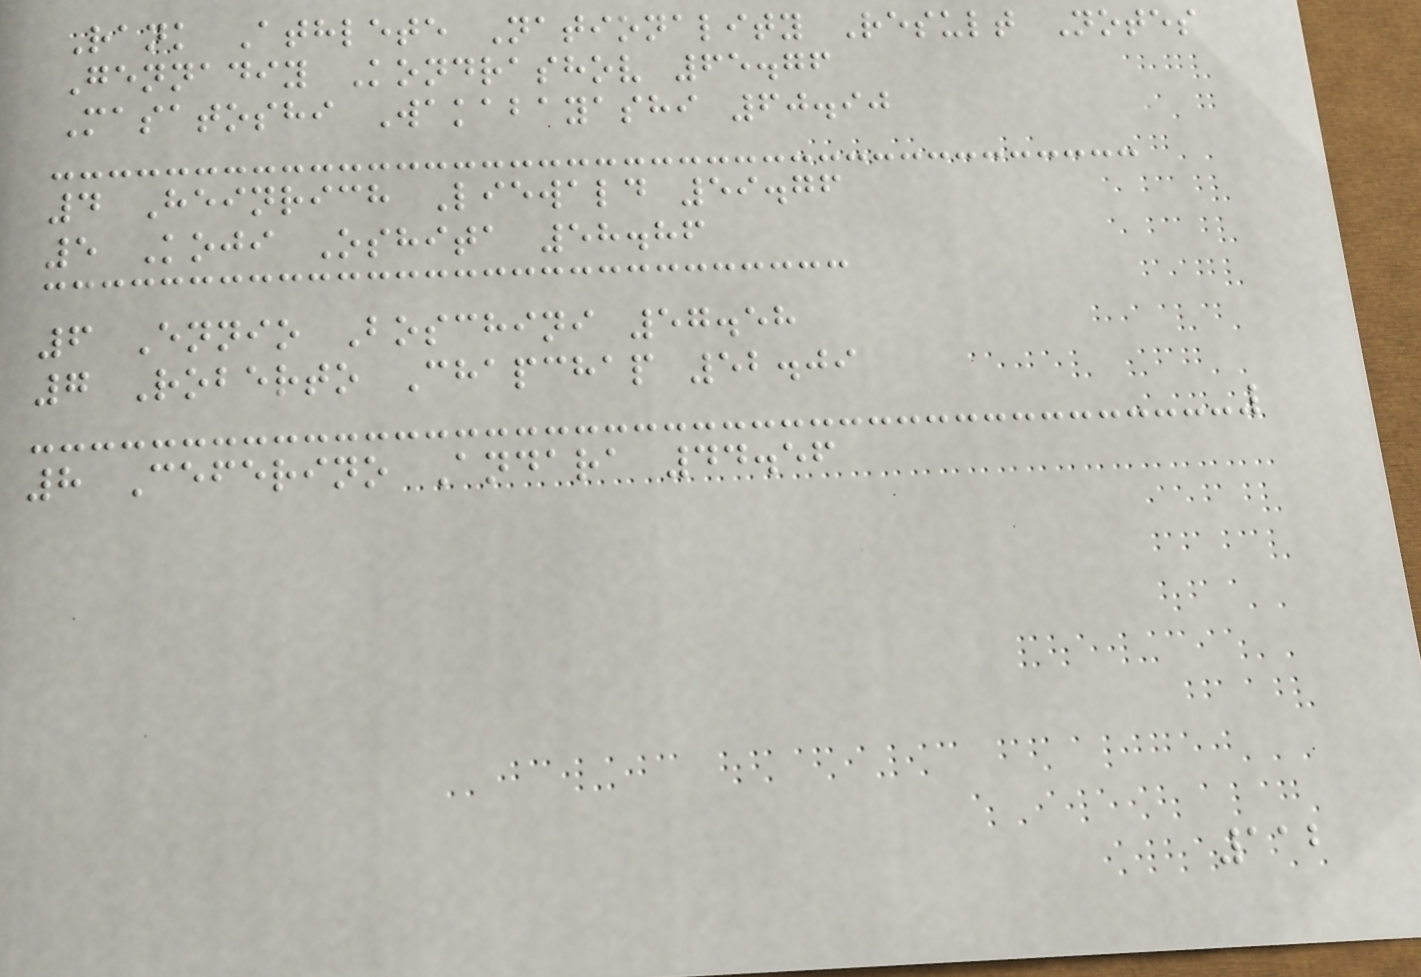Rank Athlete Nationality Result Notes
Gennadiy Kondrashov 65.76
Masatoshi Wakabayashi 60.90
4 Heinrich Liewald 59.76
5 Koji Oshita 58.86
6 Ennio Boschini 57.58
7 Roberto Chapchap 52.09
8 Ceferino Andara 44.56
112
